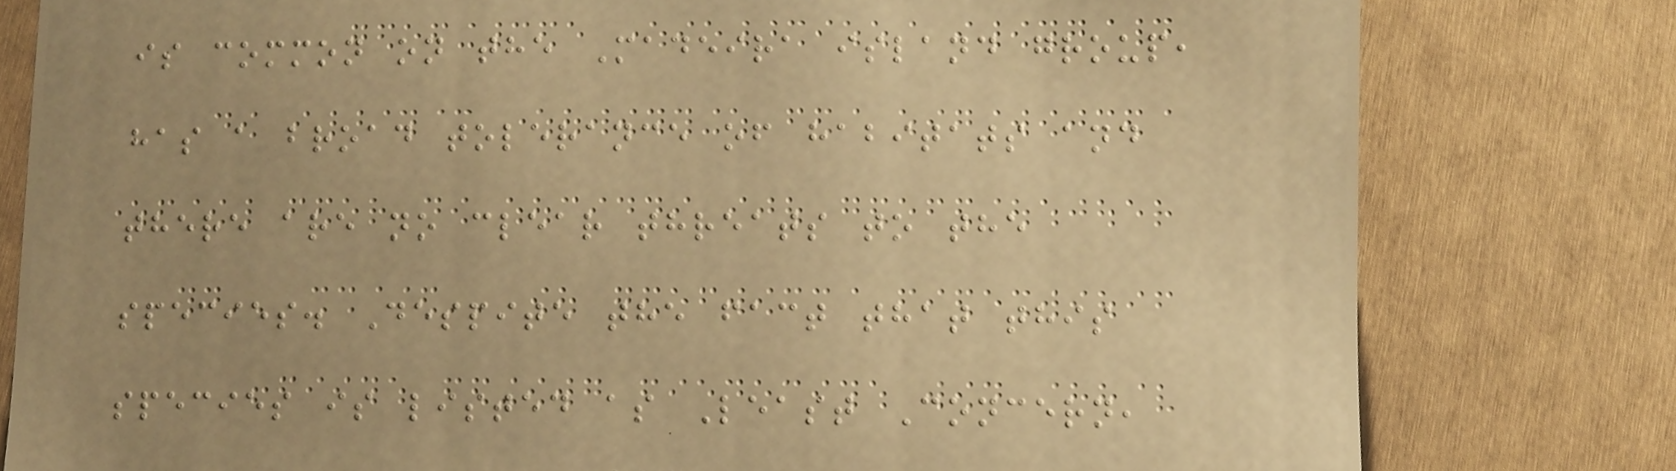is common on the Madeira island group,
has a broad tolerance of habitats and
there are no clear threats to the
species. Despite the fact that this
species is listed as Least Concern,
